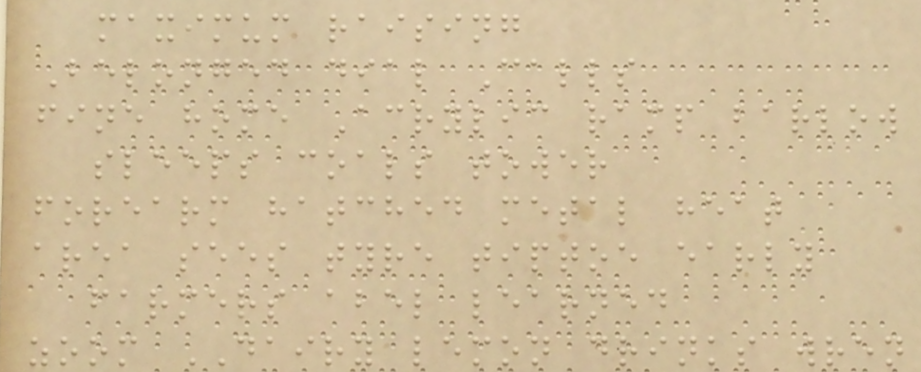maximum raising
Belonged dial Calls
fine home Acrylic ramp barlow
sleeps coals tower
forearm hatched metal heat
area sees tyre tiptoe early
farmers abel learned
zoom DAIRY lemon drinks wren
